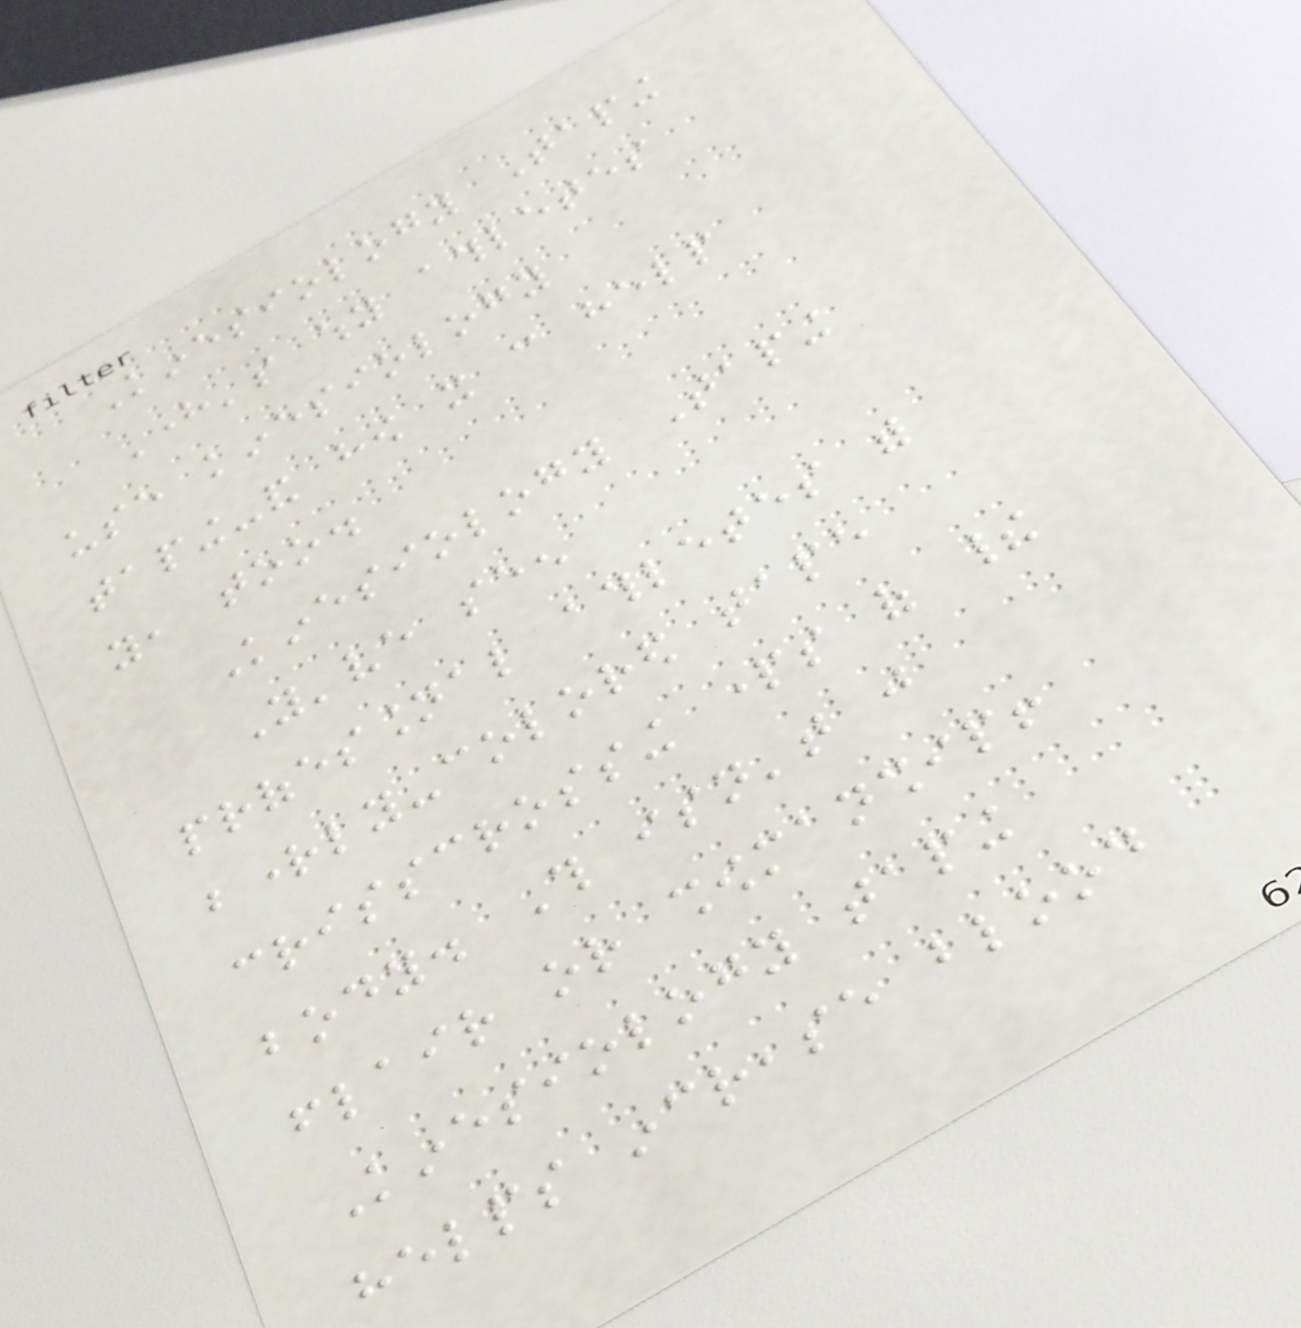Kinesiology Taping
Here's why athletes
use kinesiology
taping-and how it can help
you, too.
Kinesiology Taping
You've seen
professional athletes with
brightly-colored tape
crisscrossing parts of their
body. This isn't just
flair or showmanship!
Kinesiology taping
helps increase blood
